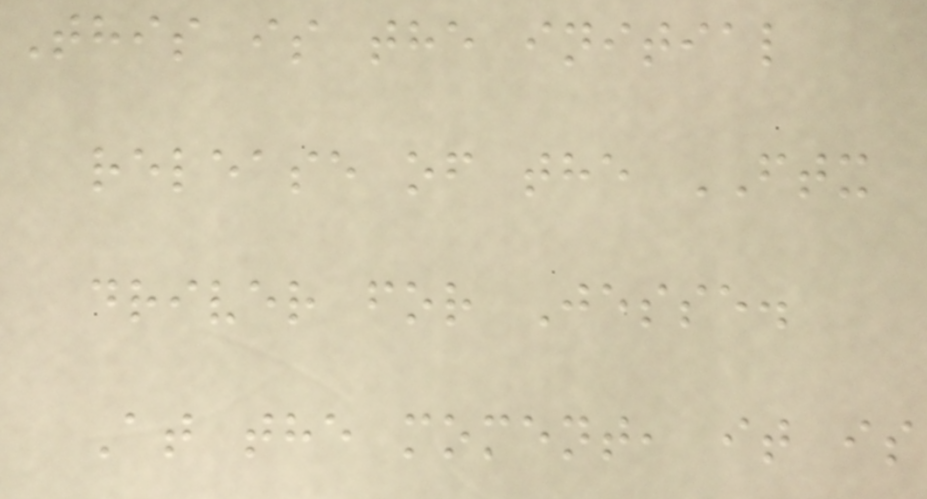This is the initial
release of the FTX
driver for Jesse.
At the moment, it is
